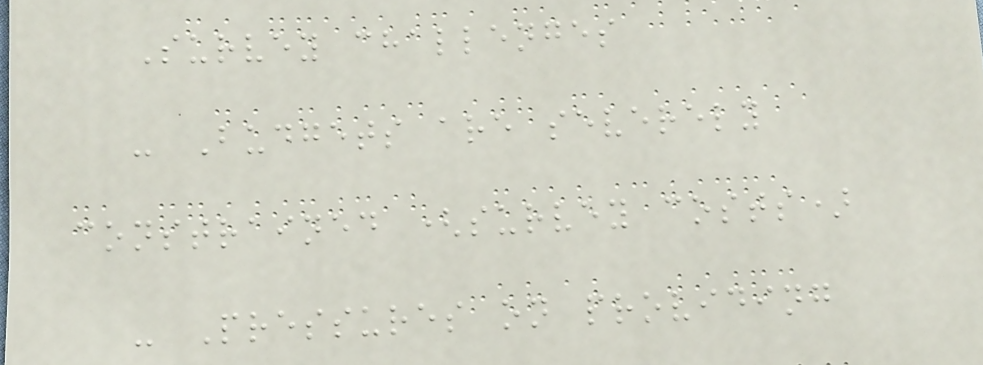Survey challenges
- Budgets are severely
constrained (survey costs)
- Pressures on providing
